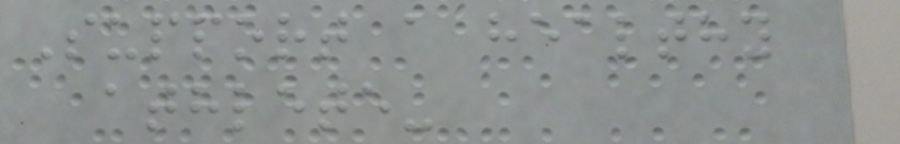Support a healthy
athlete-
